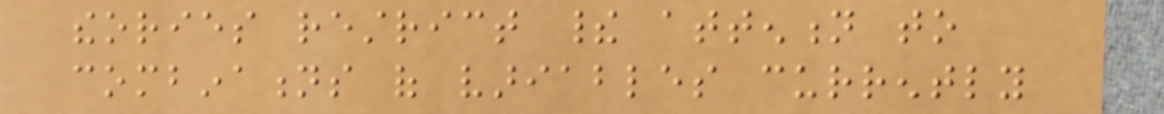theories restrict their attention to
combinations of variables currently
